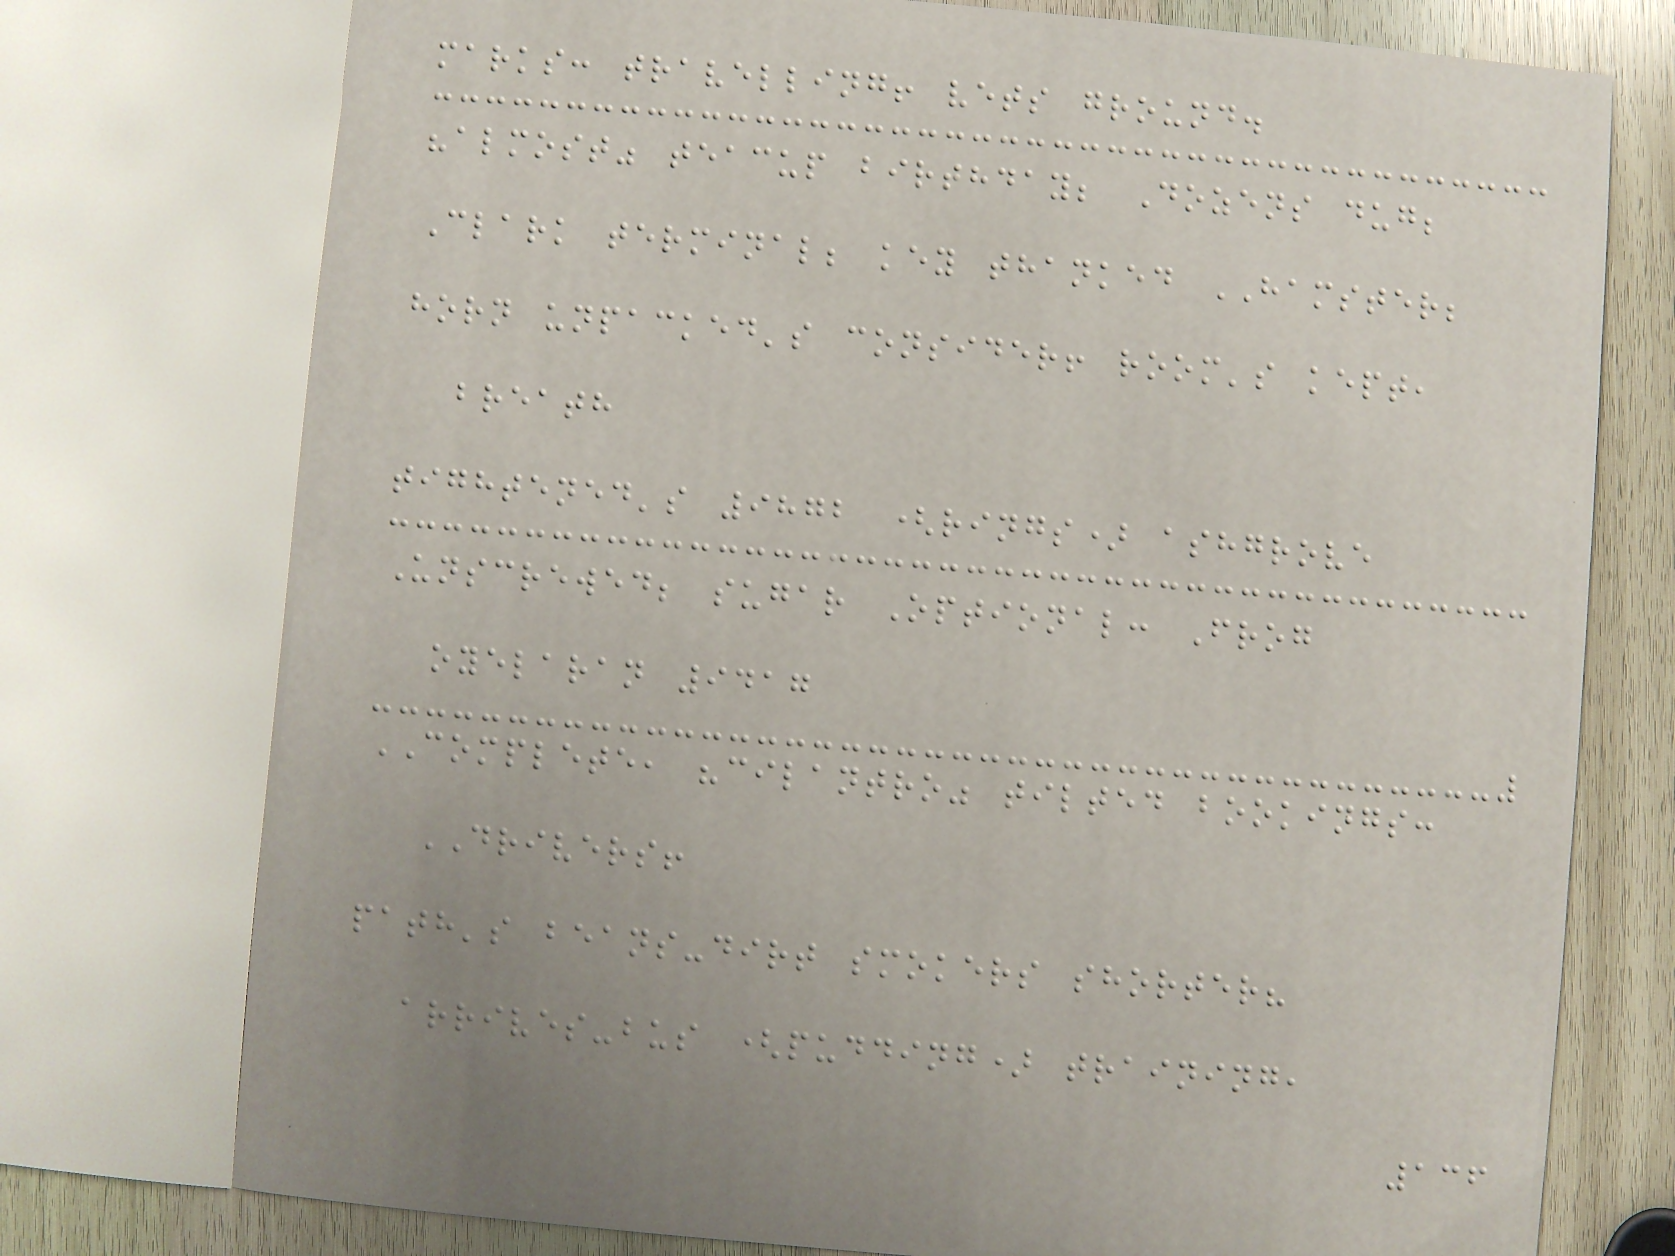marks: travelling! vets ground.
"almost" teacup birthday; Dozens dug;
Clark terminal; key thanked HAMSTER;
horn unpacked's consider! room's kept,
breath
tightened's 9872 (rings) ashgrove
Unscrewed; sugar Optional: Frog
oyelaran 9417
COMPLETE, "cilantro" tilted bookings:
DRIVERS!
path's beans-dirt smokers shorter?
arrives-bus (pudding) training,
136
